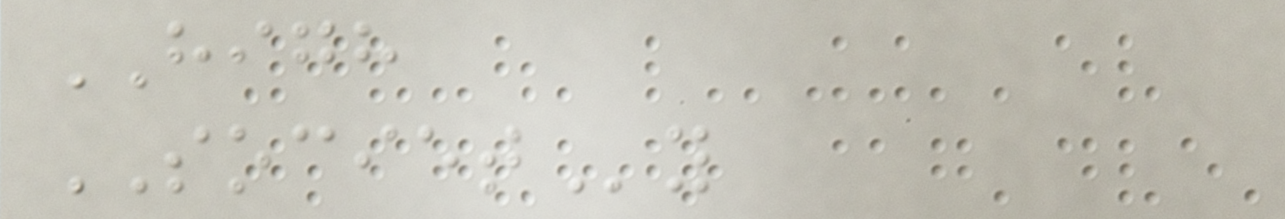HIGH
SOCIETy
